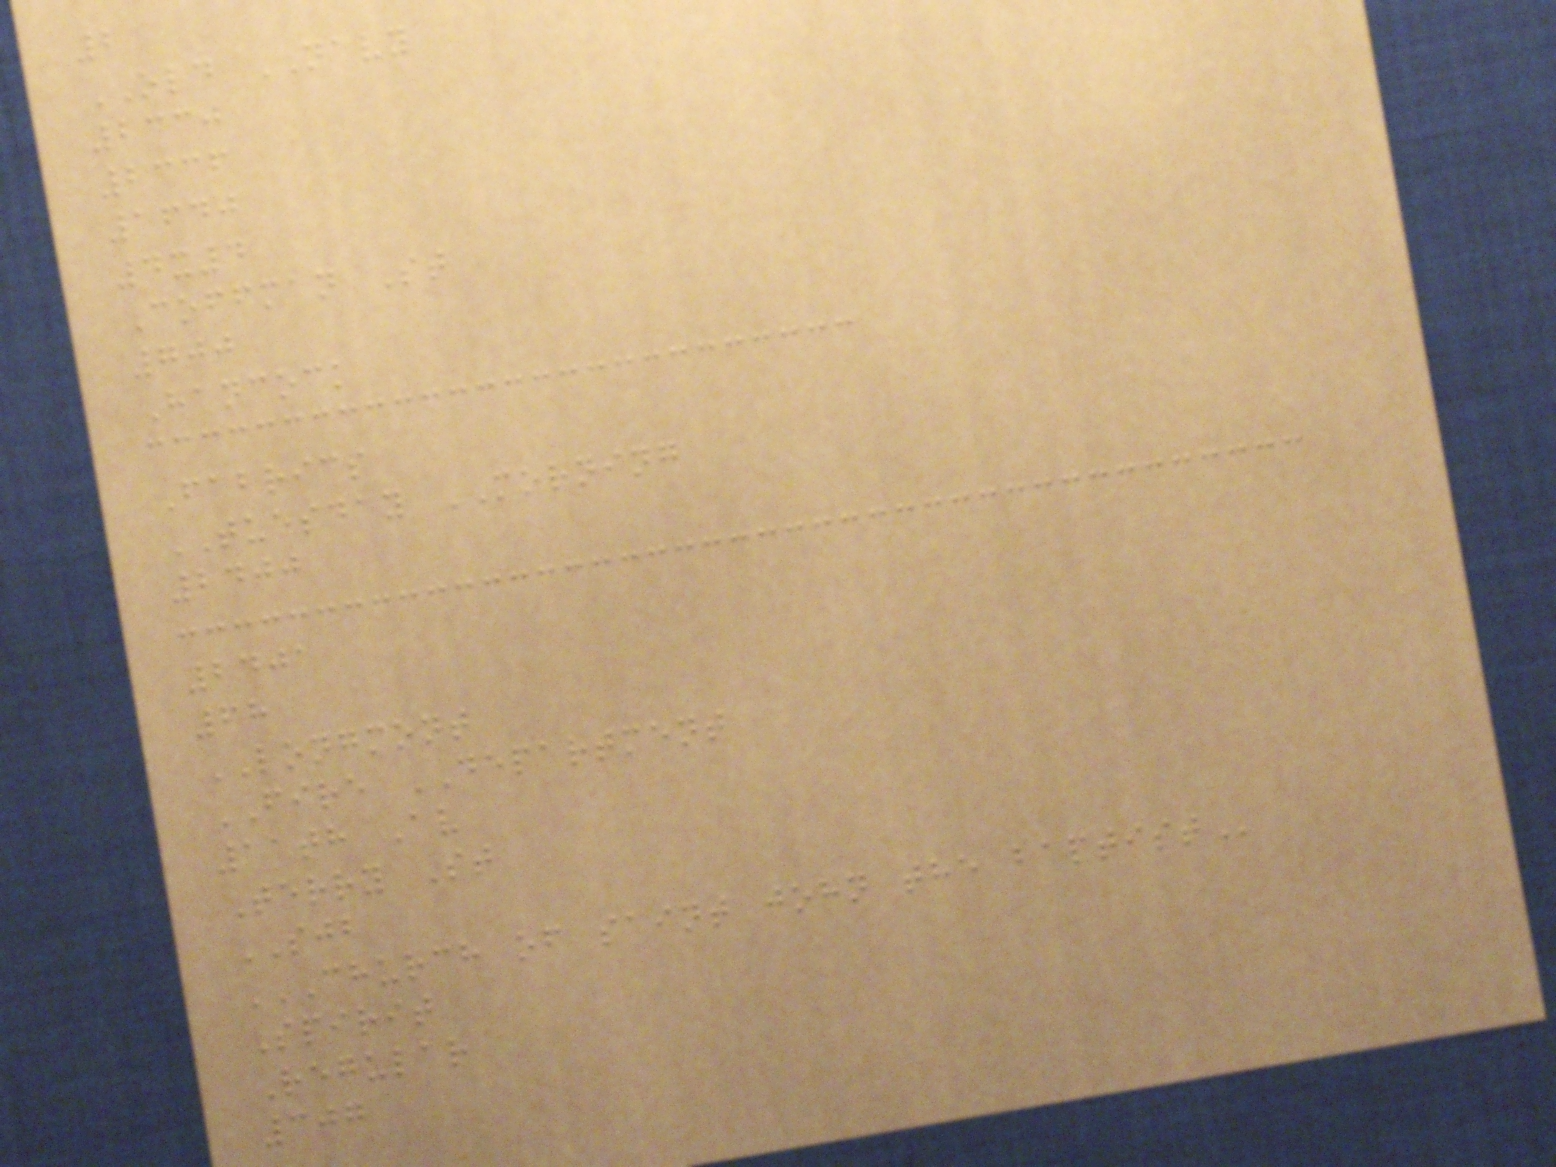2
OLD NAVY
2330
2336
1640
4x4
Coffman St
700
Hancock
Fabrics
TUESDAY MORNING
2400
2401
68
LONGMONT
FIRE DEPARTMENT
11th Av
Terry St
SJB
CHURCH OF SAINT JOHN THE BAPTIST
Spirit
Regular
307
